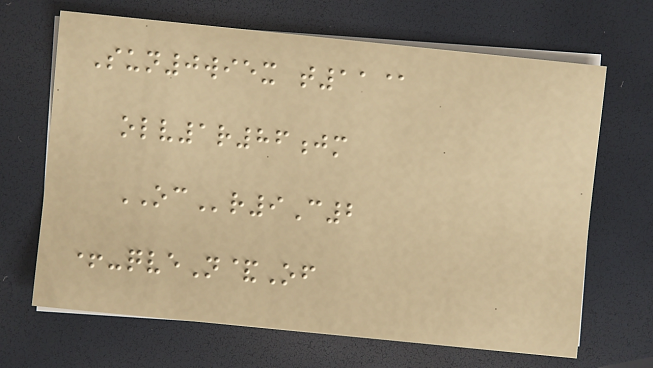Sun0wiex t11@
olv1r86jm
OCr9C2
+-qveN&Of
